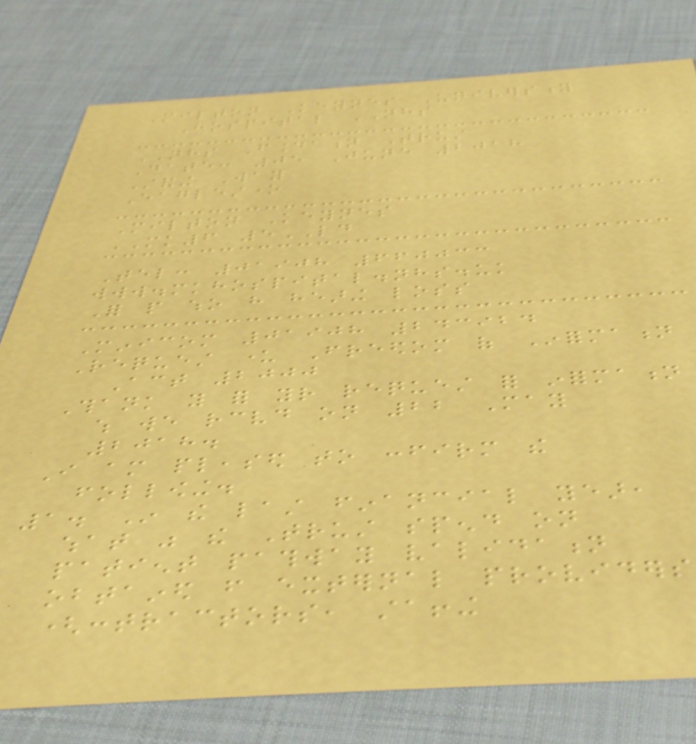Milton Keynes University
Hospital NHS
NHS Foundation Trust
Date: 05 June 2018
Standing Way
Eaglestone
Milton Keynes
MK6 5LD
Tel: 01908 660033
www.mkhospital.nhs.uk
For people who have hearing loss
Minicom 01908 243924
Request under Freedom of Information
Act 2000
Thank you for your request for information
which we received on 22 May
2018.
I am pleased to confirm the
following.
1. In the last financial year,
what was the Trust spend on
patient pathway validation
obtained from external providers
(contractors, staffing
